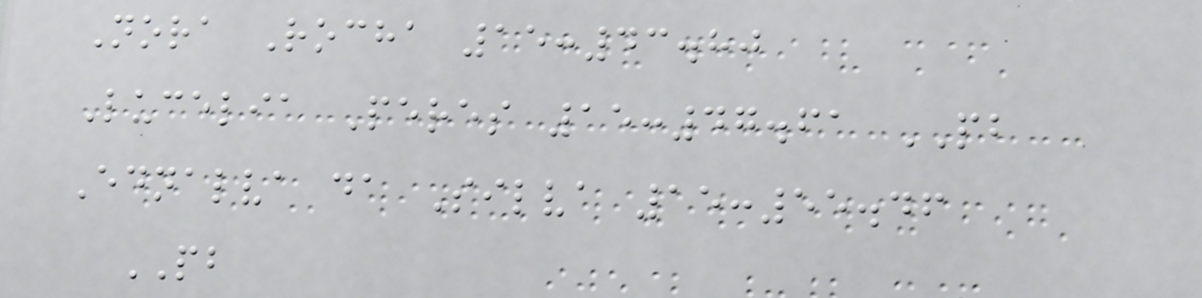Nora Rocha 15:43.80
Lucelia Peres 15:47.61 PB
Ednalva da Silva 15:55.46
PB
